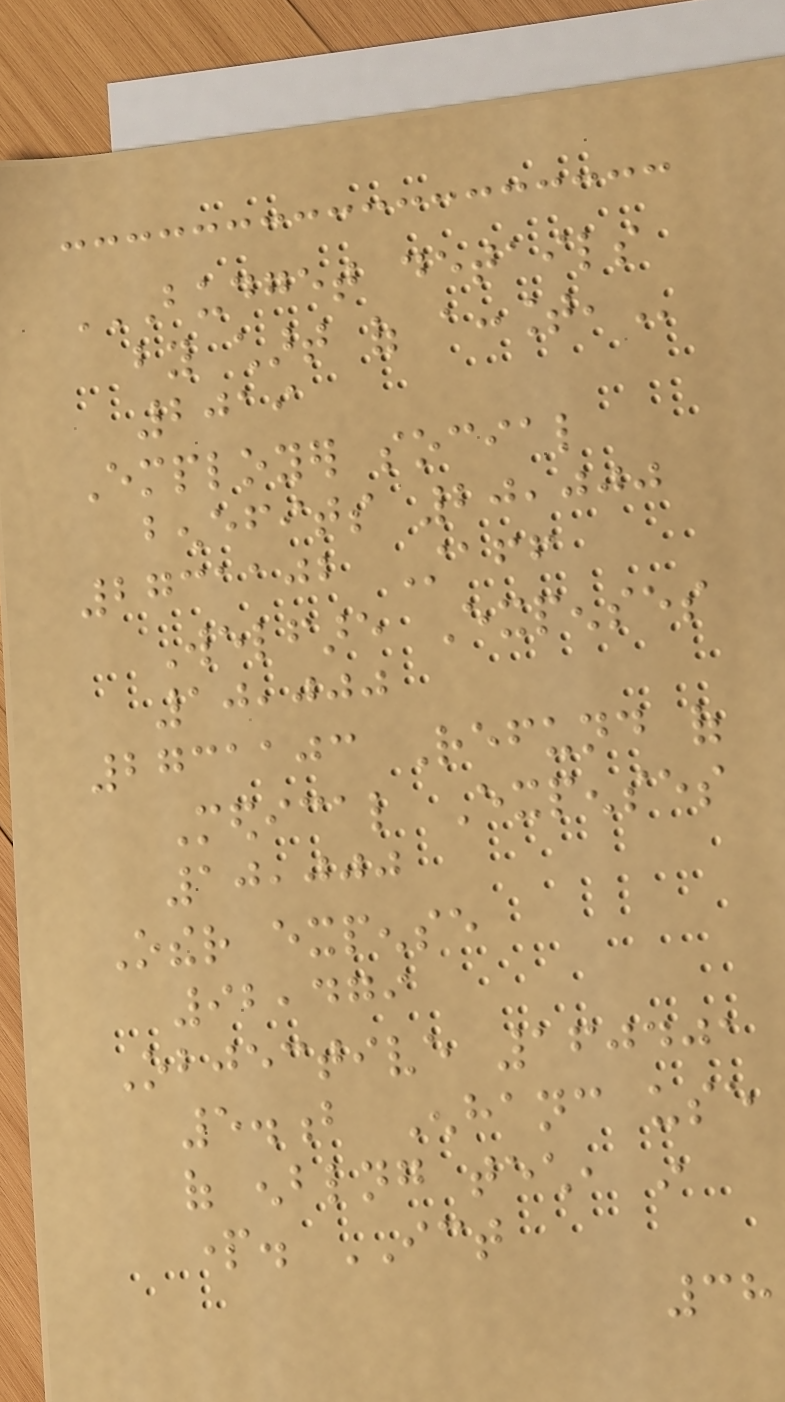BUDGET DETAILS
BY CHART OF ACCOUNT,
2019
Employer social
benefits 20,000
2731102 Staff
Welfare Expenses
10,000
2731103 Refund of
Medical Expenses
10,000
Other expense
92,479
Objective 160401
5.b Enhanc use
of enblng tech, in
part. ICT
38
